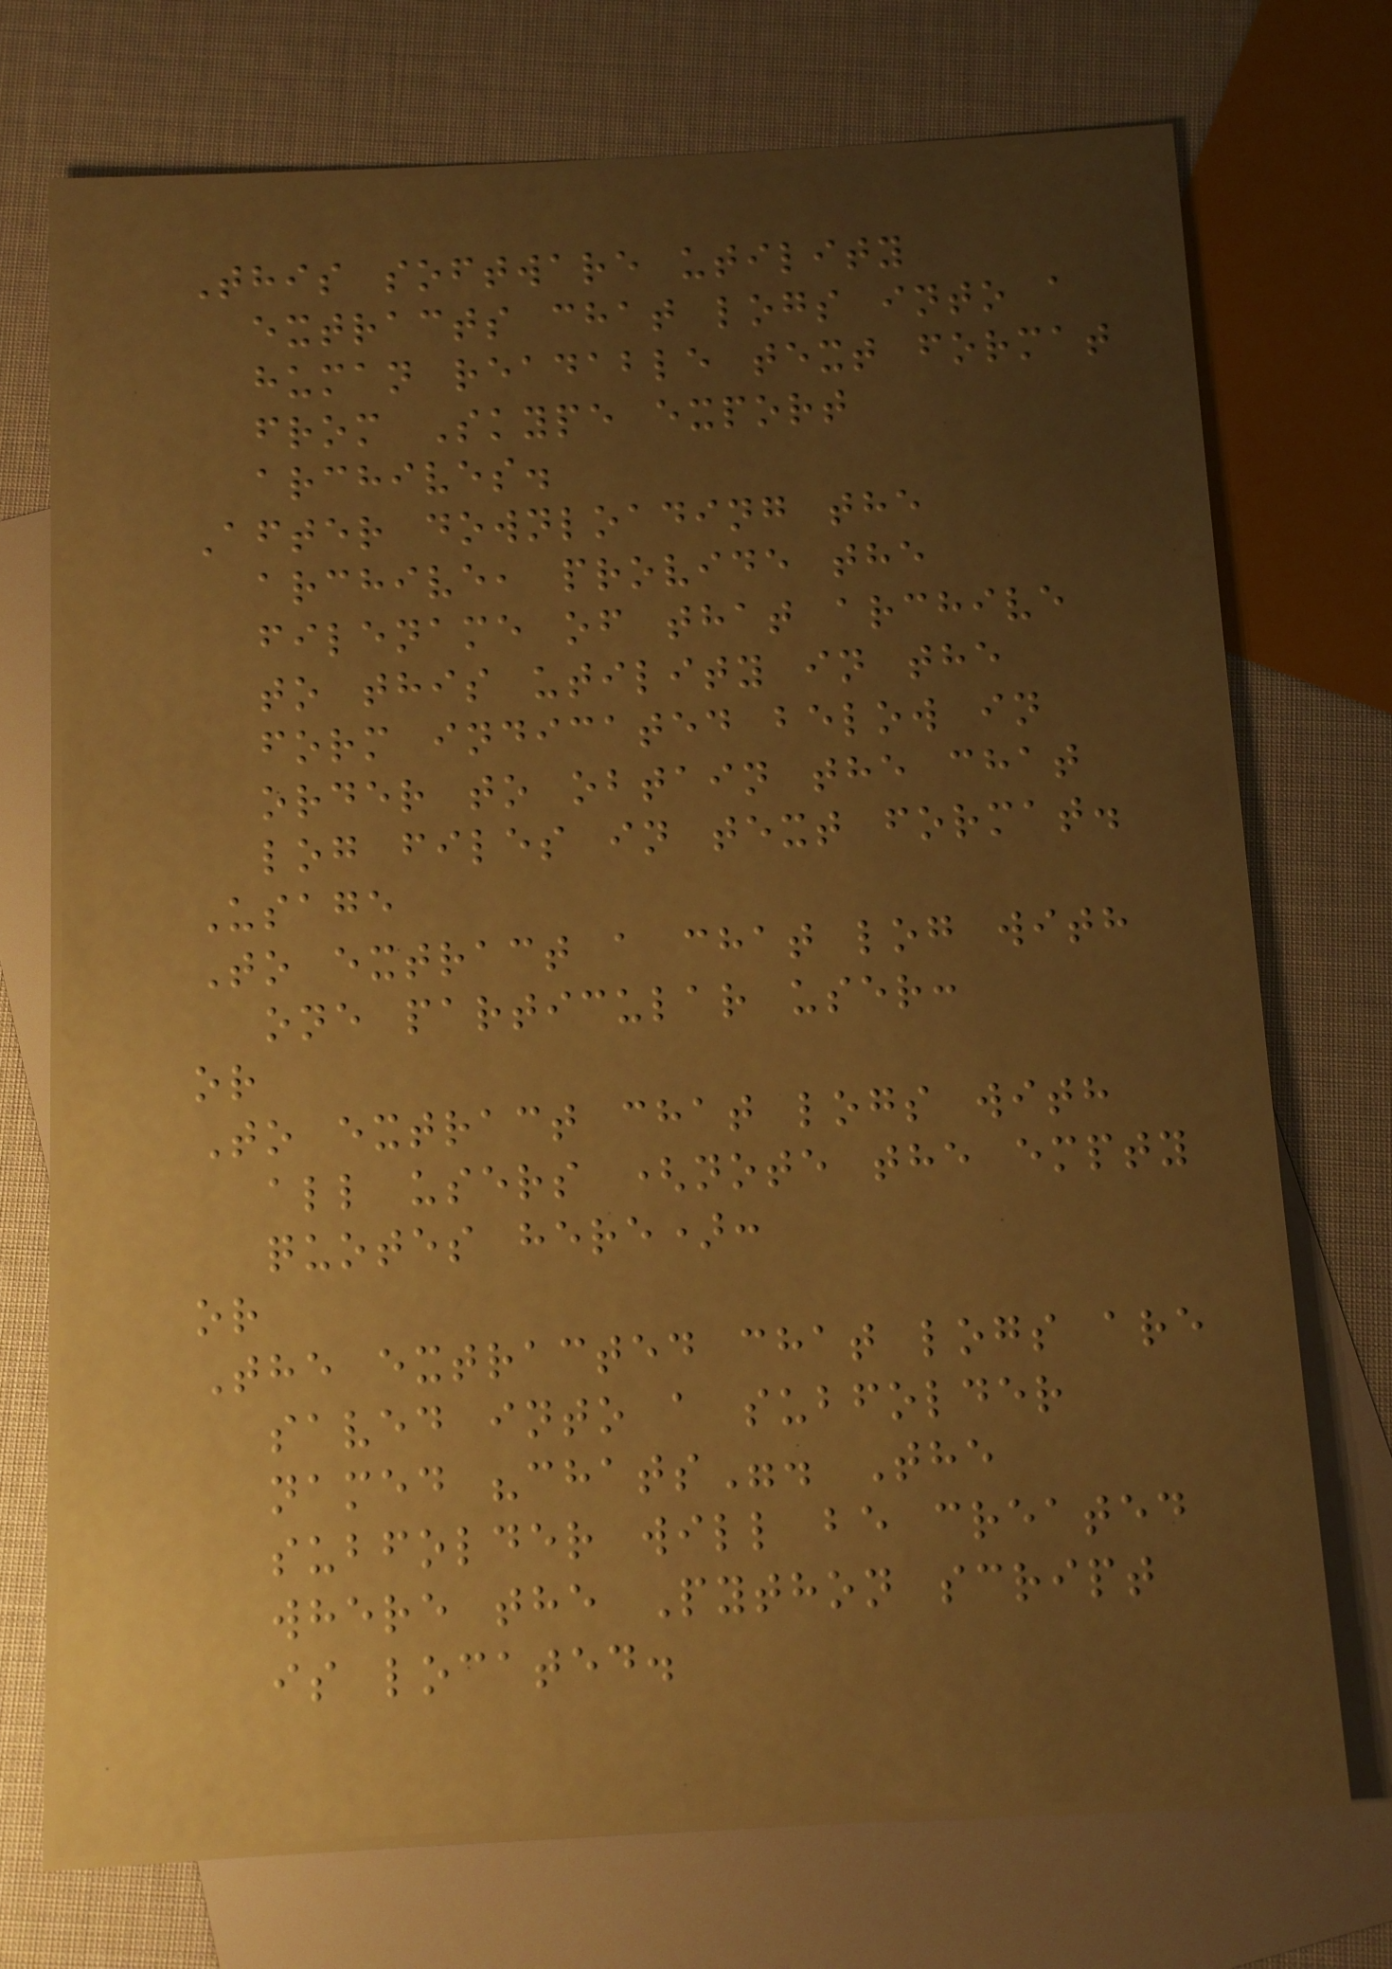This software utility
extracts chat logs into a
human readable text format
from Skype export
archives.
After downloading the
archive, provide the
filename of that archive
to this utility in the
form indicated below in
order to obtain the chat
log files in text format.
Usage
To extract a chat log with
one particular user:
or
To extract chat logs with
all users (note the empty
quotes here):
or
The extracted chat logs are
saved into a subfolder
named "chats". The
subfolder will be created
where the Python script
is located.
